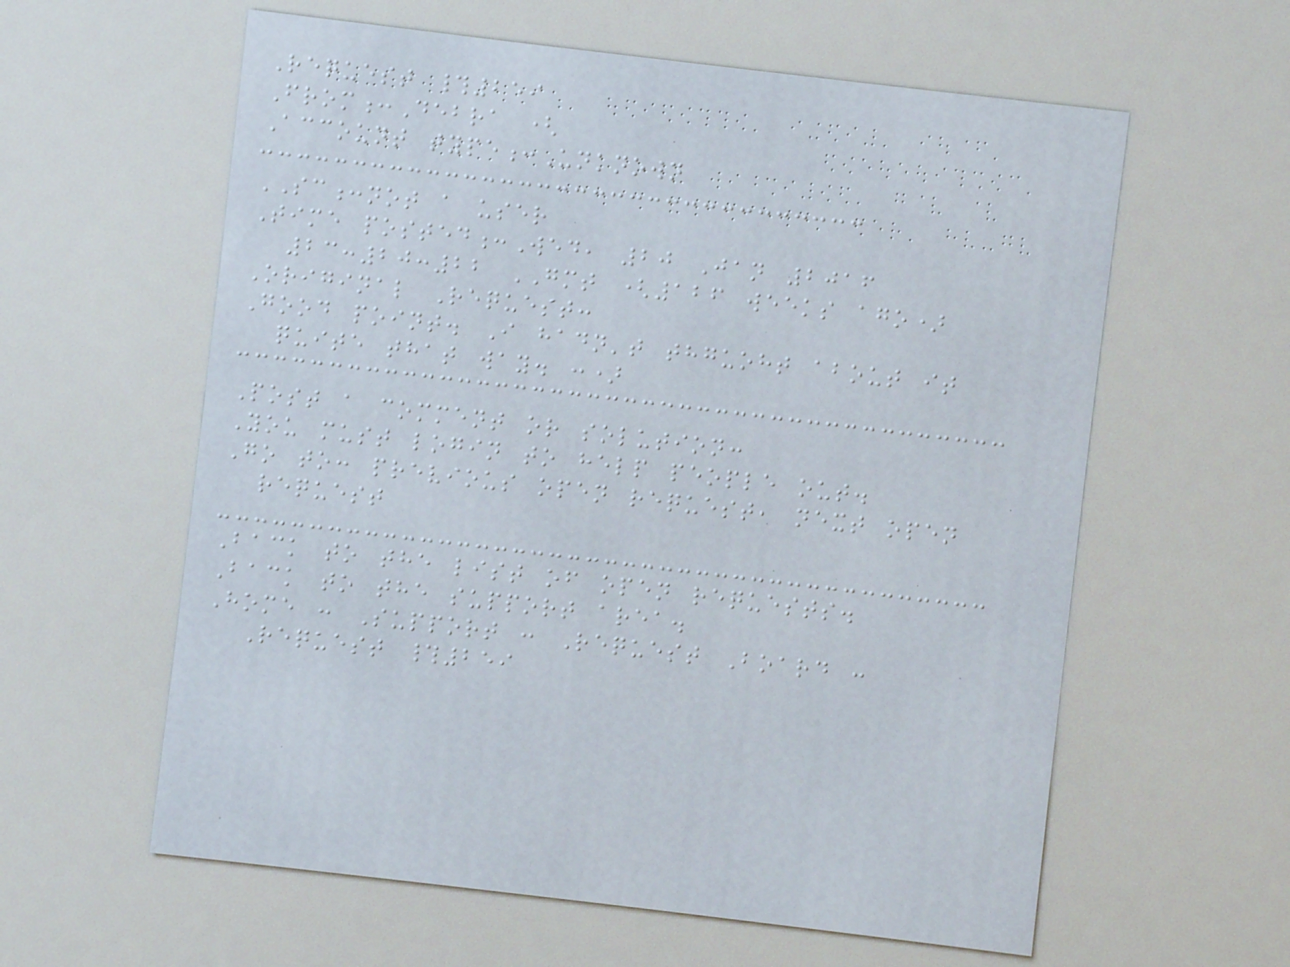Request #259
From:Debra (
Account type:Unknown
SC:not a user
Time posted:Wed, 20 Jan 2016
23:20:22 GMT (126 weeks ago)
Original Request:
Good point. I hadn't thguoht about it
quite that way. :)
Post a comment or solution:
You must login to help people out.
Go to: previous open request, next open
request
Back to the list of open requests.
Back to the support area.
Home : Support : Request Board :
Request #259
